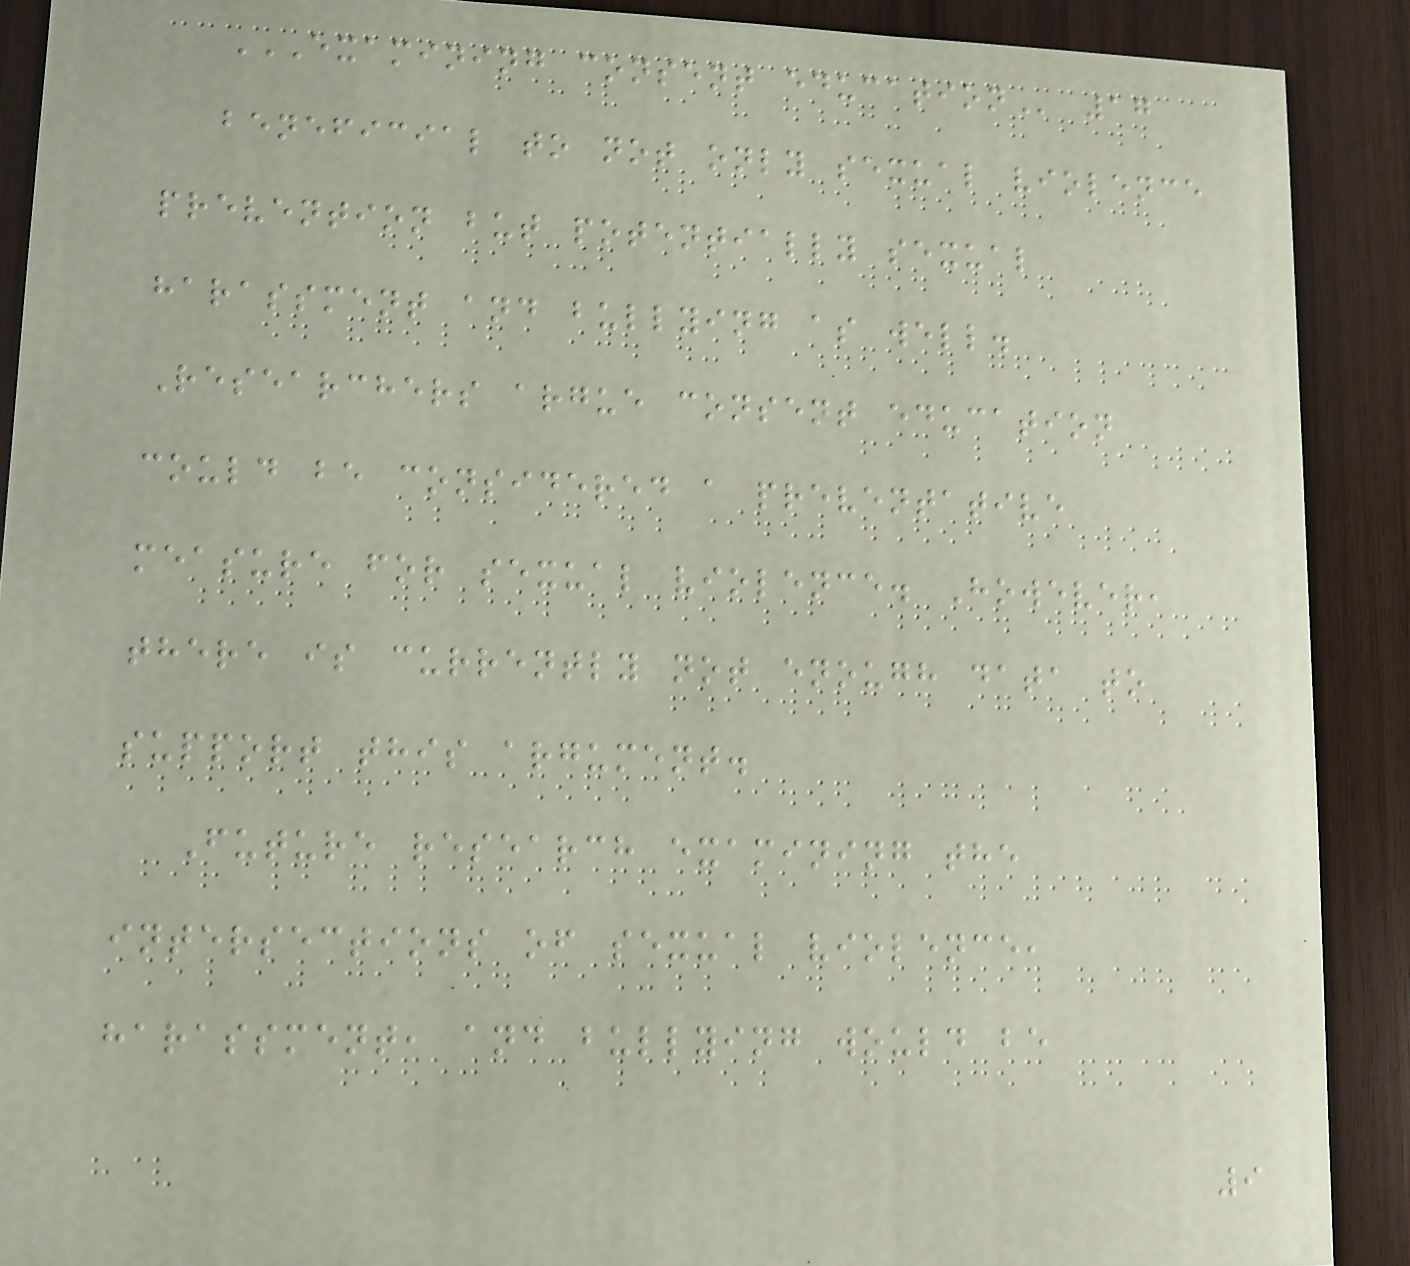EXAMINING CONSENT EDUCATION 17
beneficial to not only sexual violence
prevention but potentially sexual
harassment and bullying as well.
Researchers argue consent education
could be considered a preventative
measure for sexual violence. However,
there is currently not enough data to
support this argument.
Future research examining the
intersections of sexual violence,
harassment, and bullying would be
9
